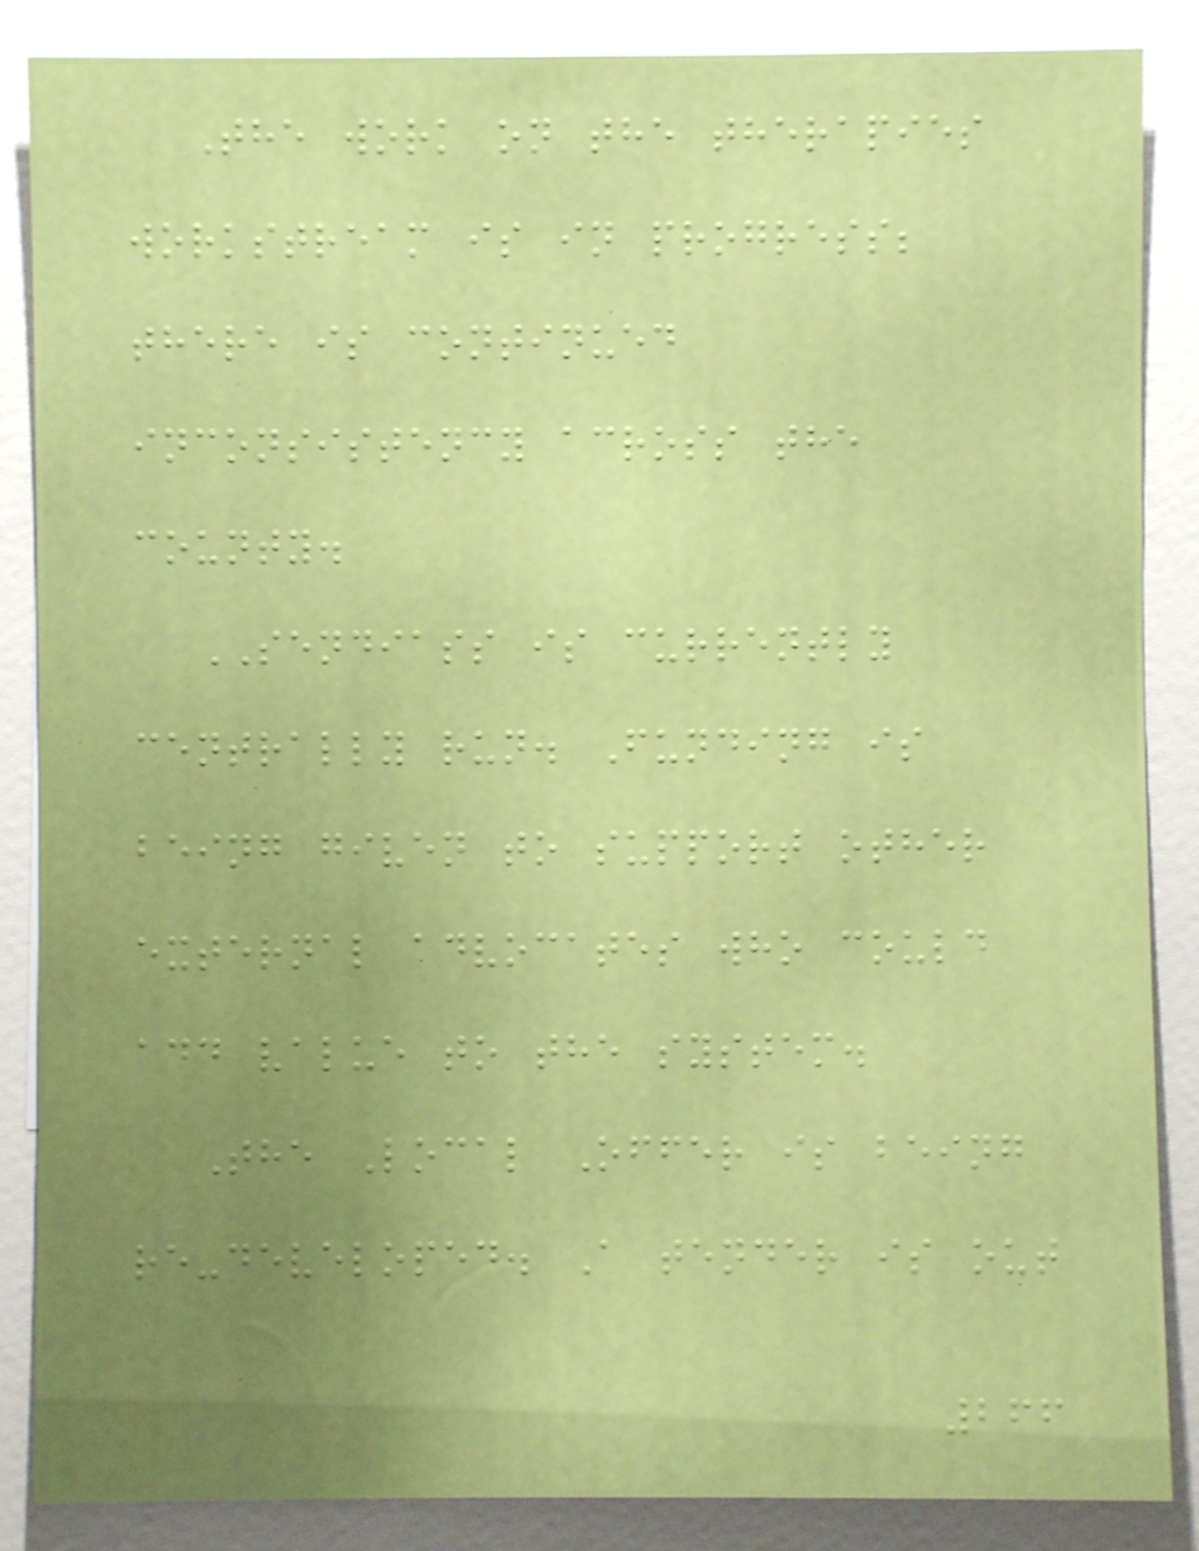The work on the therapies
workstream is in progress;
there is continued
inconsistency across the
county.
SENDIASS is currently
centrally run. Funding is
being given to support other
external advocates who could
add value to the system.
The Local Offer is being
re-developed. A tender is out
266
